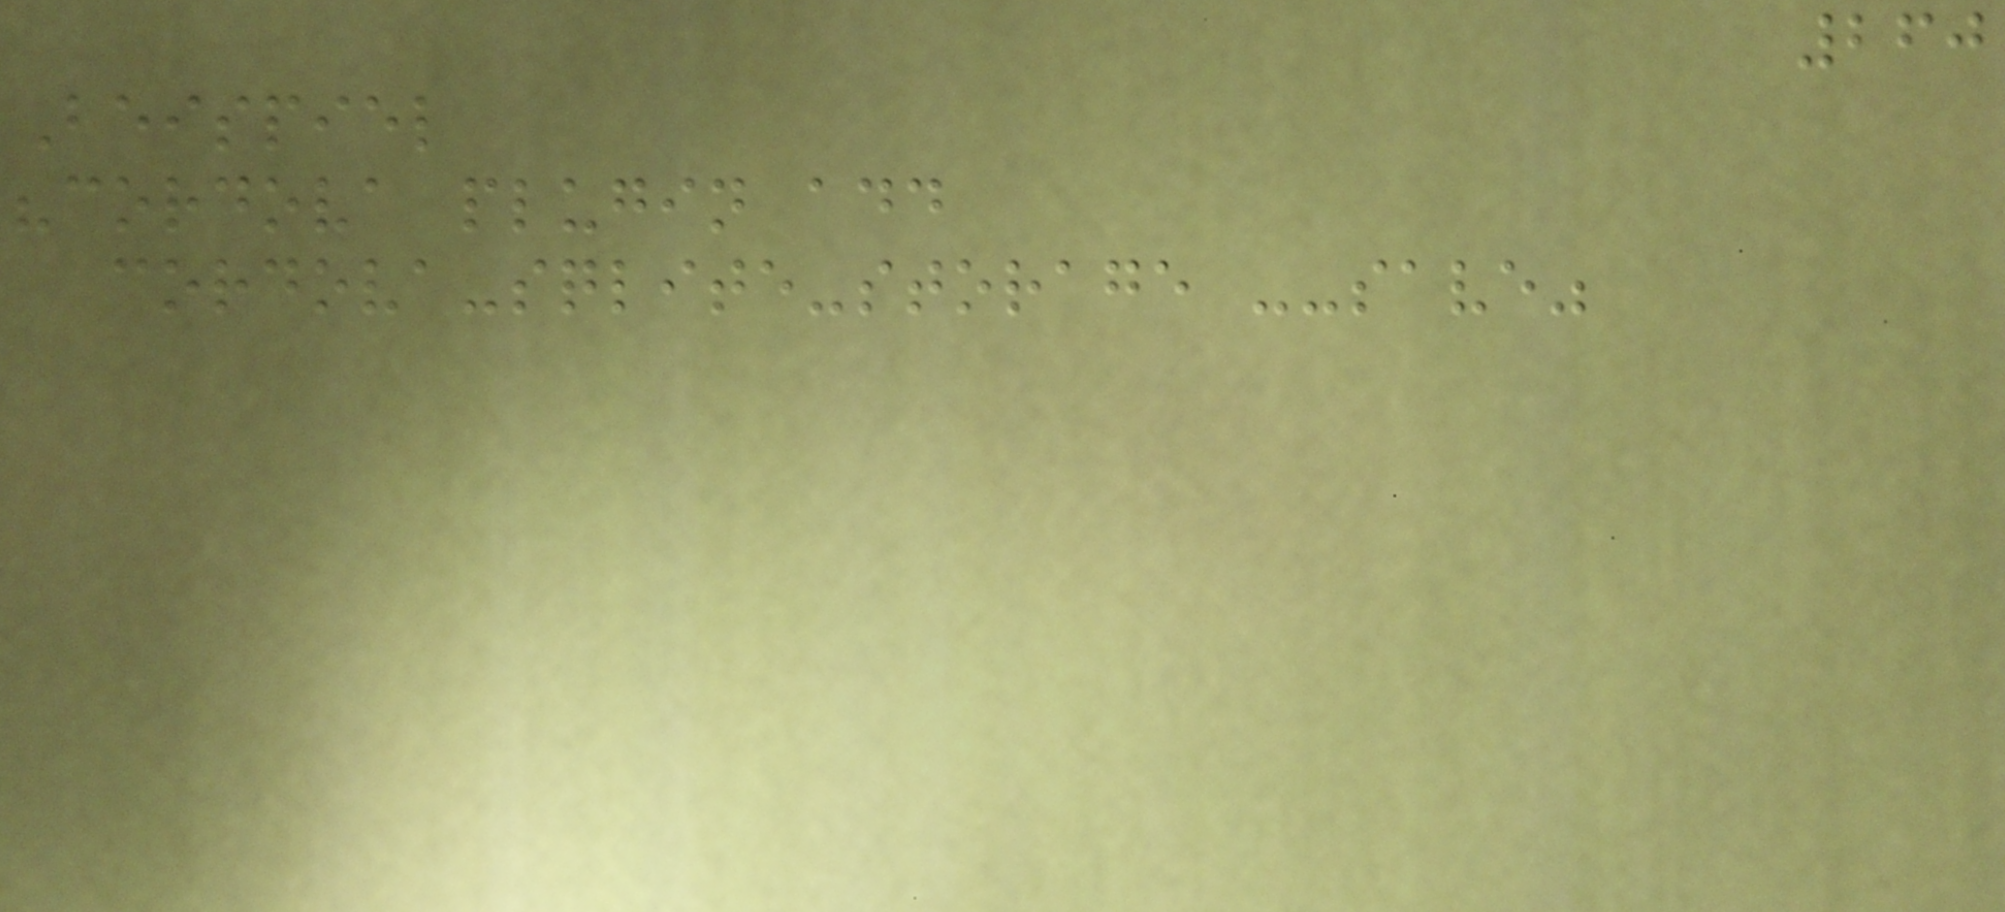260
Beispiel
"cordova plugin add
cordova-sqlite-storage --save"
